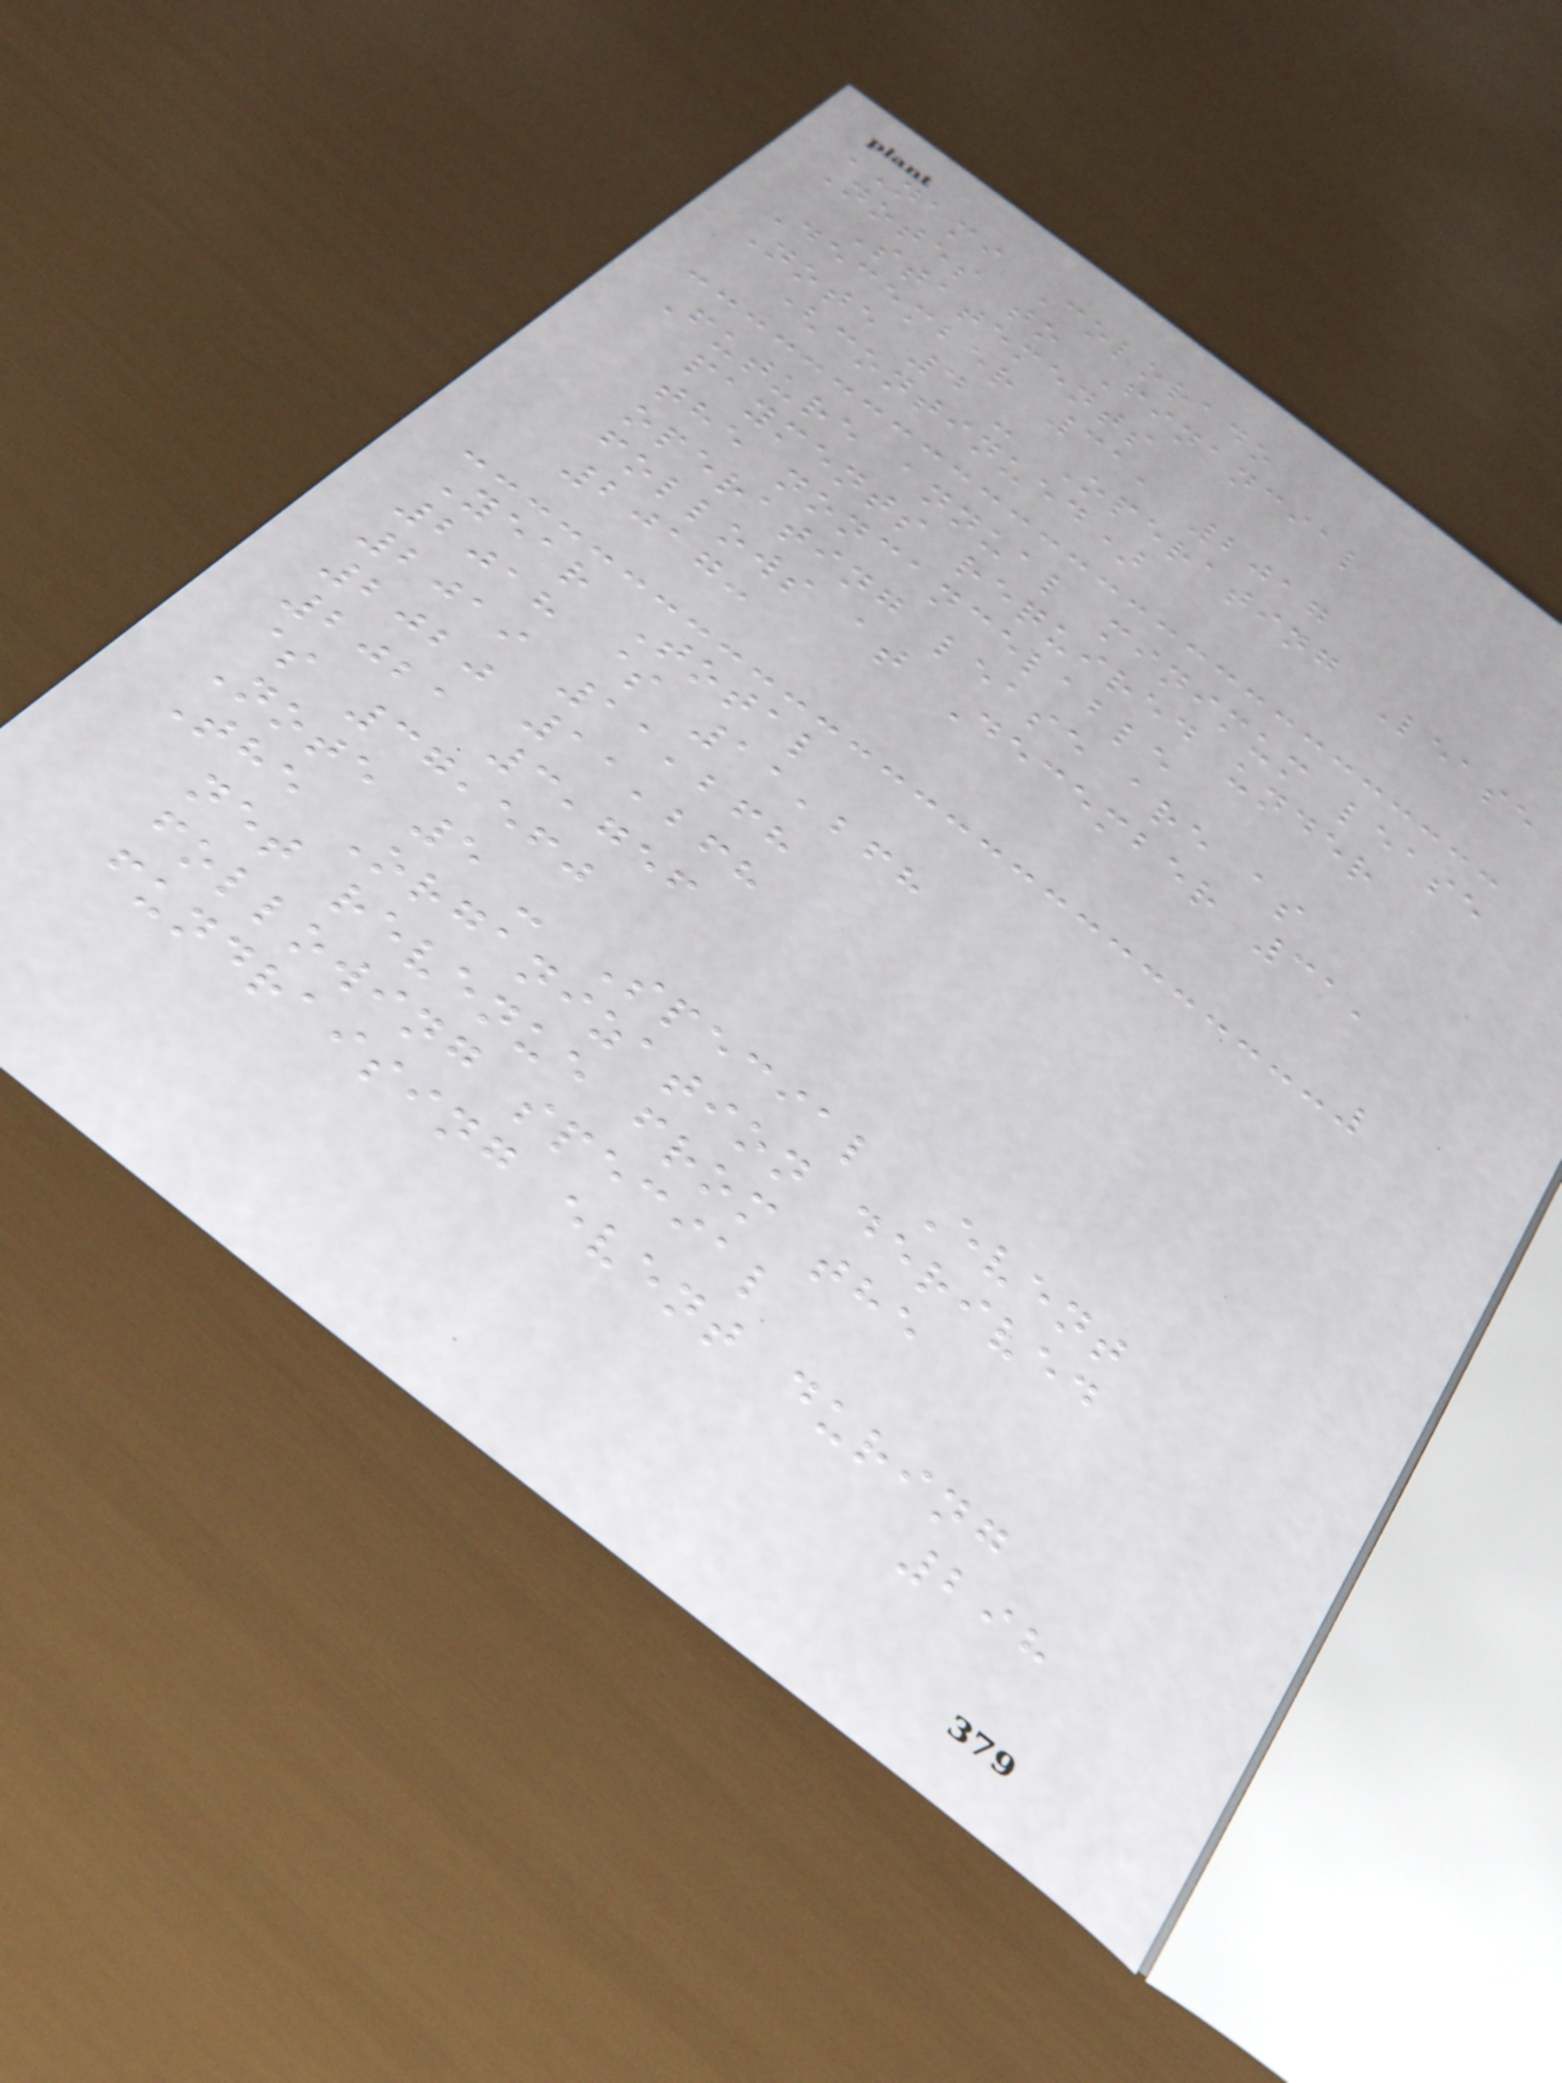NAMI Colorado
Notes to Financial
Statements
December 31, 2017
Note 4 - Operating Lease
(continued)
Future annual minimum lease
payments required under
the noncancelable
operating lease are as
follows at December 31,
2017:
Year Total
2018 $ 11,268
2019 11,268
2020 11,268
2021 3,756
$ 37,560
Note 5 - Special Event
The Organization derived
net revenue from the
following special
fundraising event during
298
